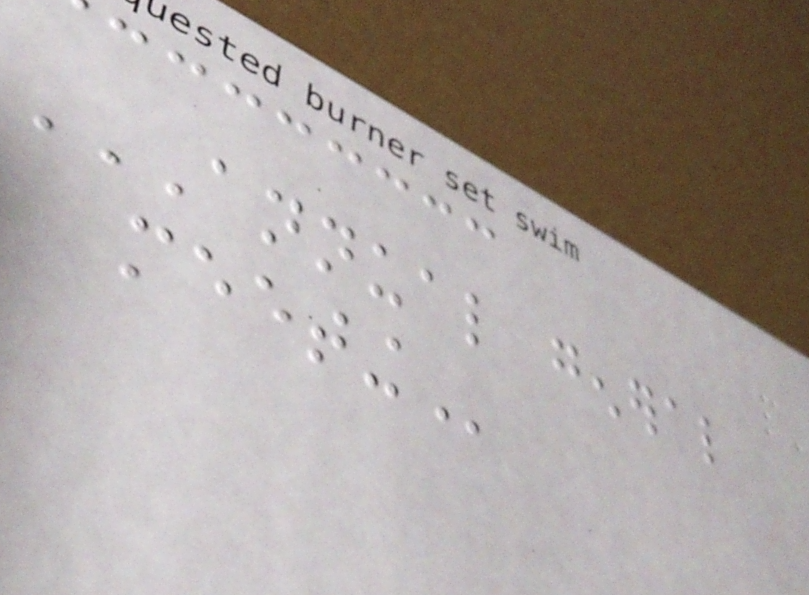ANNUAL GENERAL
MEETING
